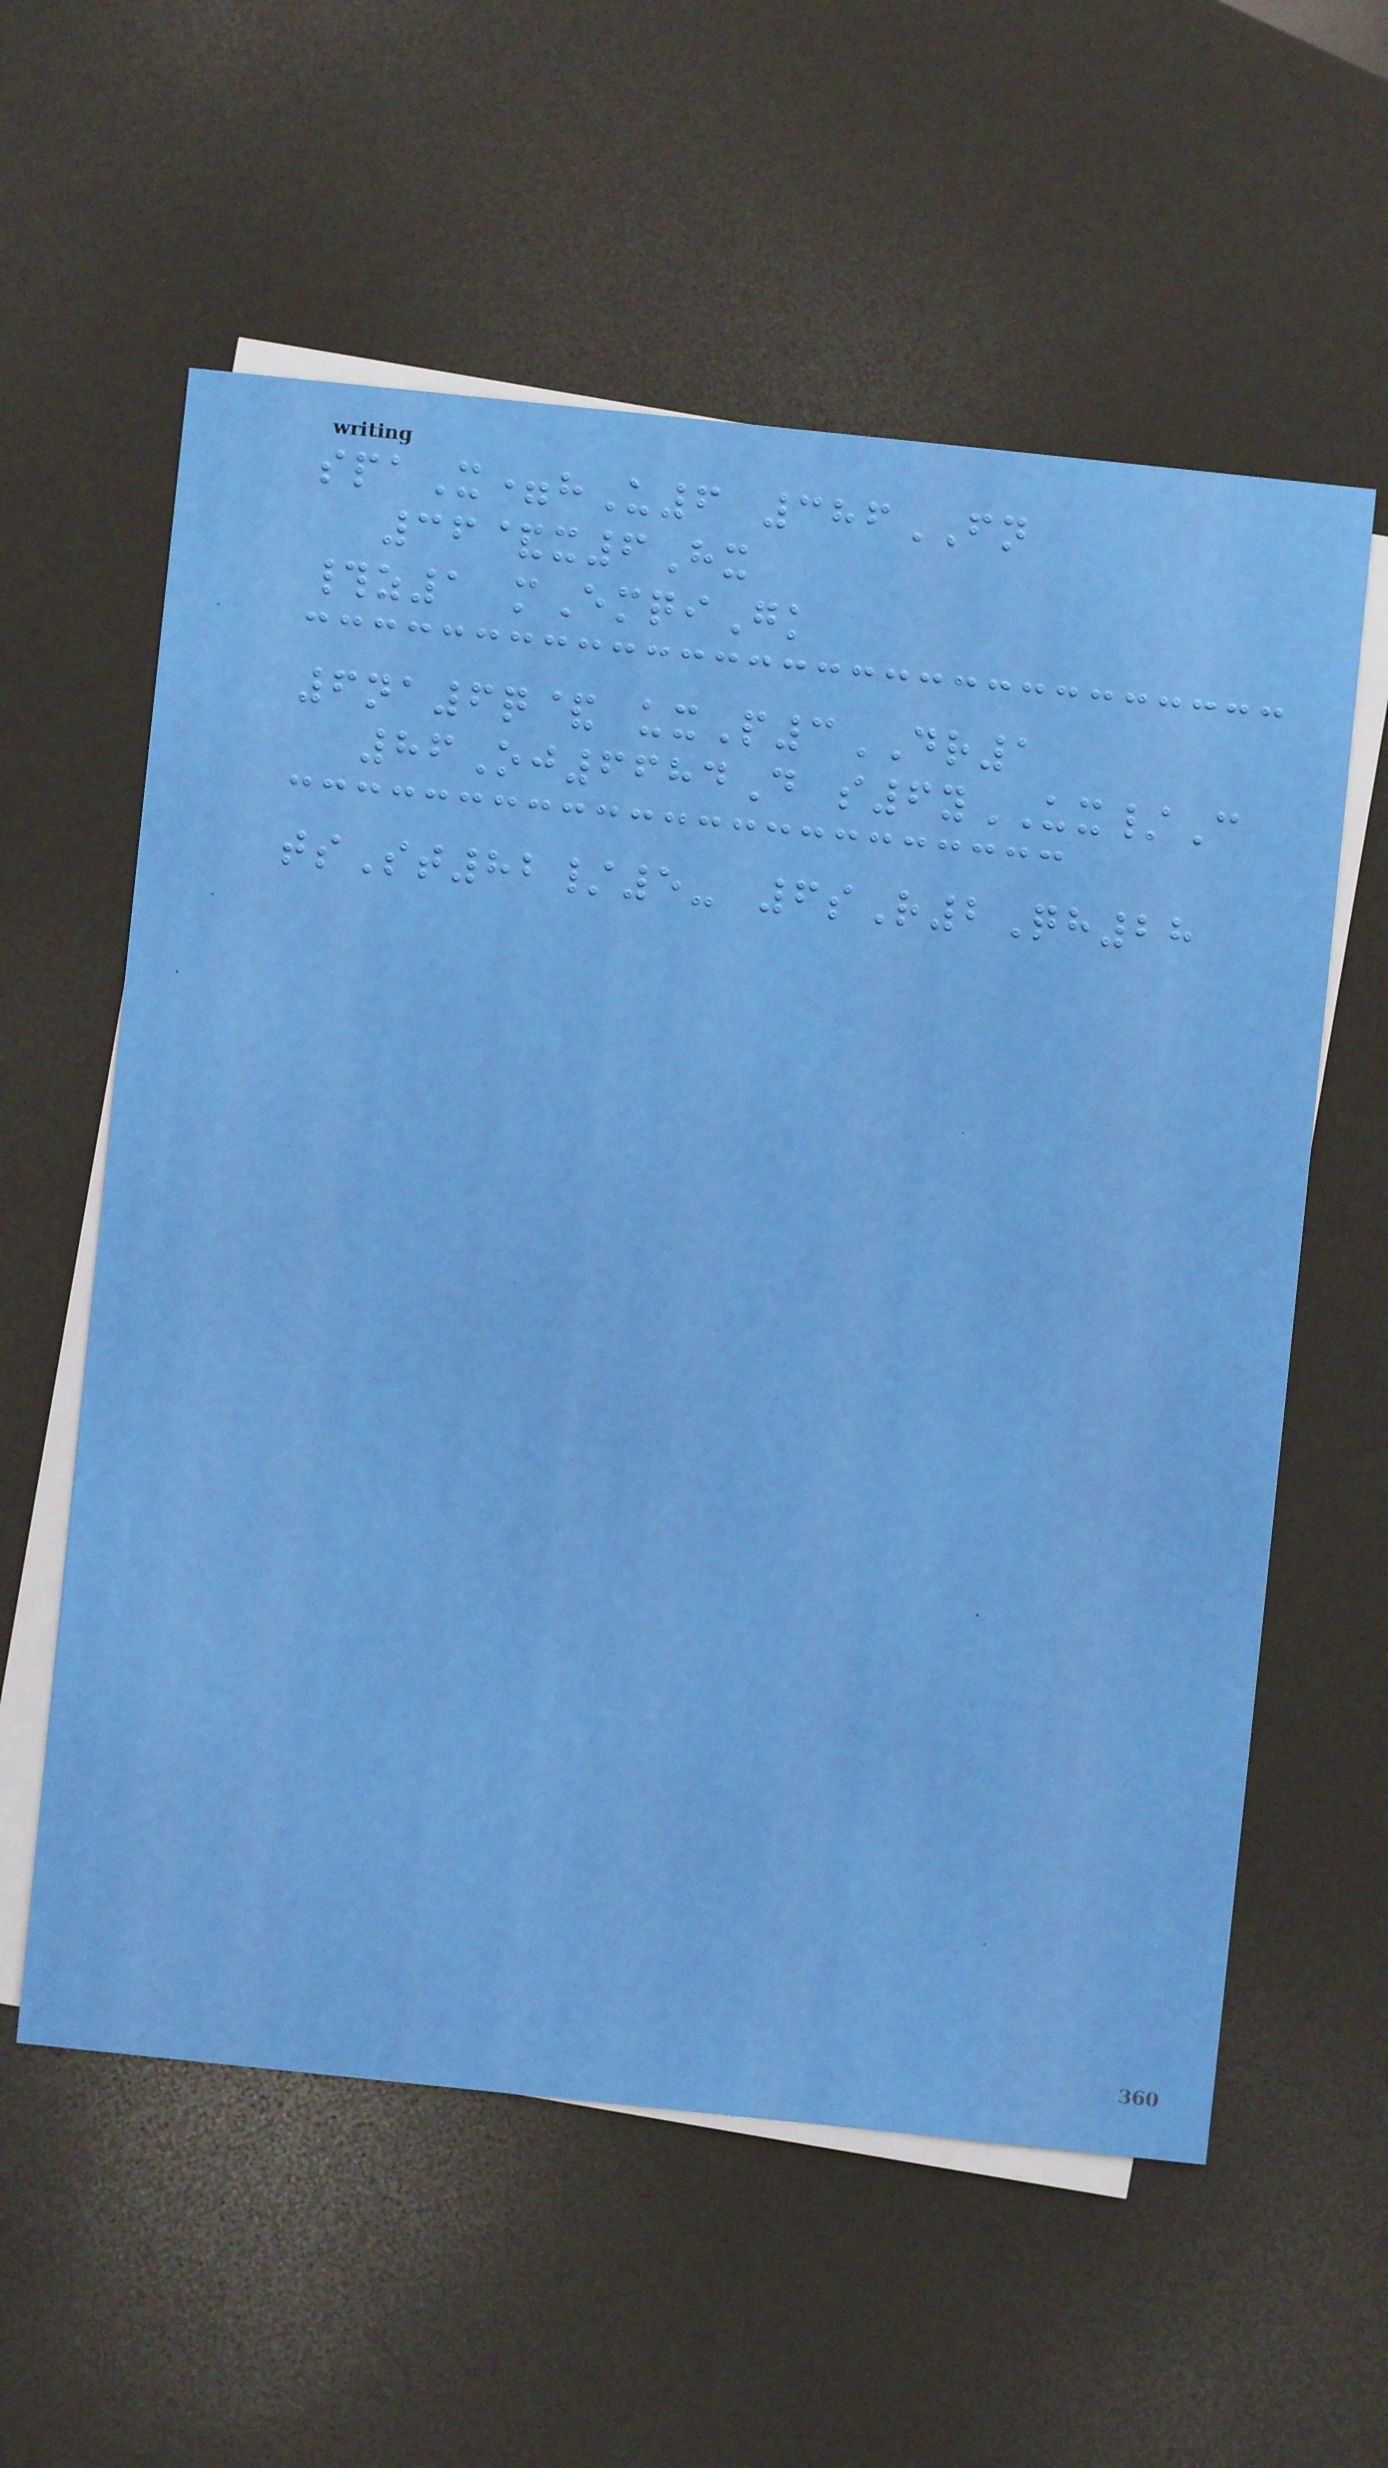spaX=hU6 386FN
36&x6Hx
#z1 mEmqiGk
6na6q& uxP3DR1
86Oj6684D s6yUX/C
tsSt82/5- 6sR2Qh28
